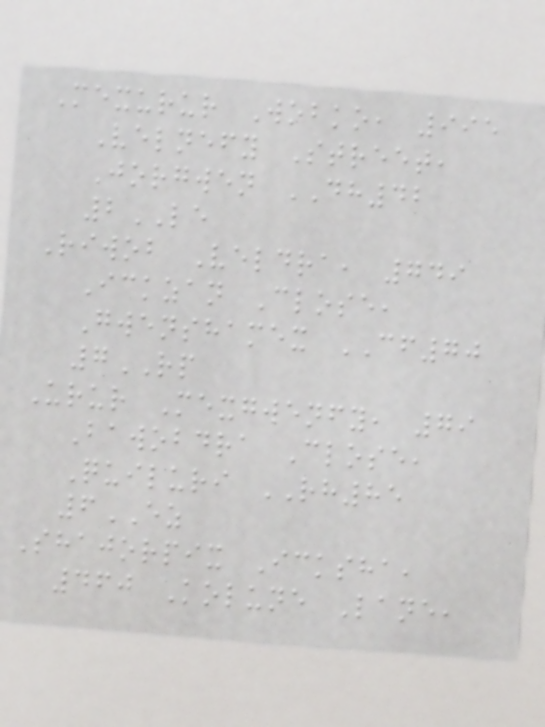Mexurur Wobko, 995
Velnefy Street,
Jorgwen DH42
2LE
Riwob Veldra, 749
Ickzan Close,
Gwenshamex CF70
7RP
Urur Mexgwenfy, 79
Bawobdra Close,
Quiluri RH85
6EZ
Shajorpix Icksha,
460 Kolune Lane,
